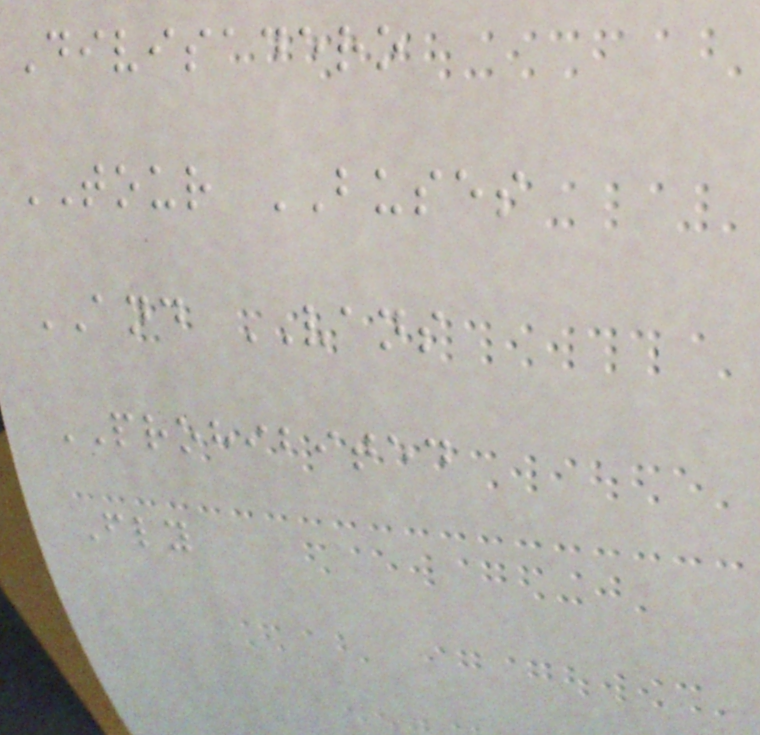Divisadero
TOUR BUSES
AND VANS
PROHIBITED
Fly
